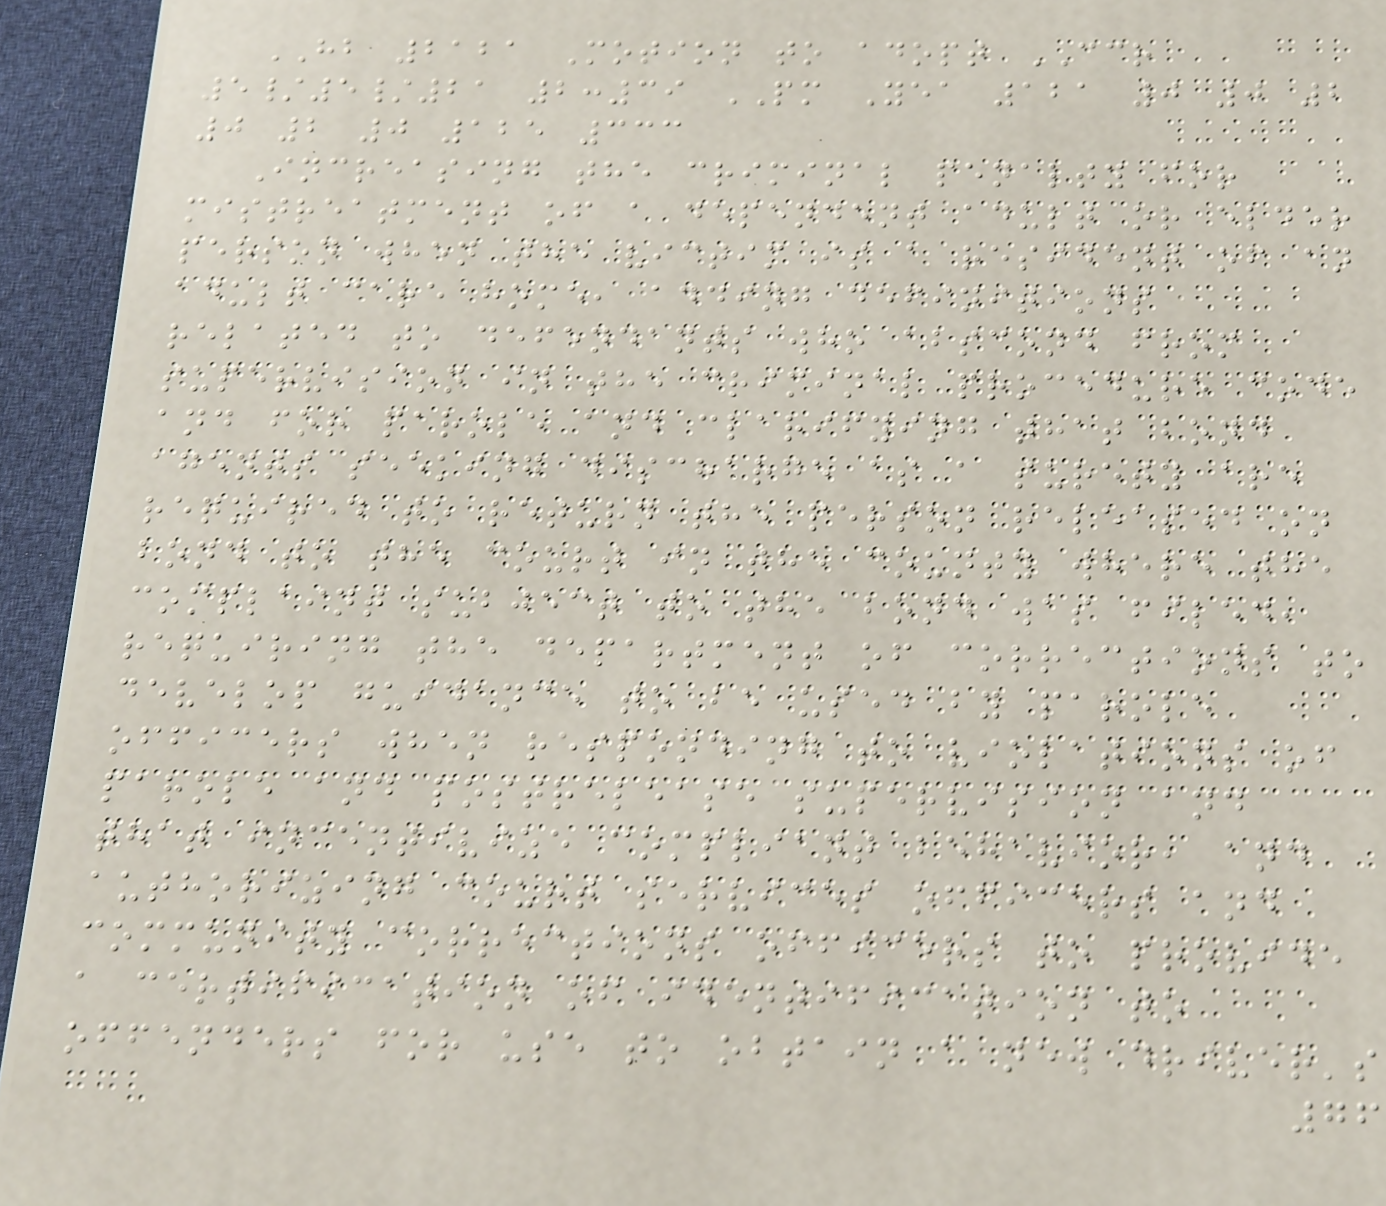HB 2121 Motion to adopt CCR
5/5/21 2:39 PM Yea 121 0 0 2
0 2 0 125 333
Increasing the criminal penalty for
mistreatment of a dependent adult or elder
person when the victim is a resident of an
adult care home, adding definitions
related to defendants who abscond from
supervision in the criminal procedure code
and for parole and clarifying that bond
agents seeking discharge as a surety are
required to return the person released on
bond to the court in the county where the
complaint subject to the bond was filed,
requiring the department of corrections to
develop guidance to be used by parole
officers when responding to violations of
parole and postrelease supervision and
that incentivize compliant behavior, and
authorizing court services officers and
community corrections officers to provide
a certification of identification to
offenders for use to obtain a new driver's
76
